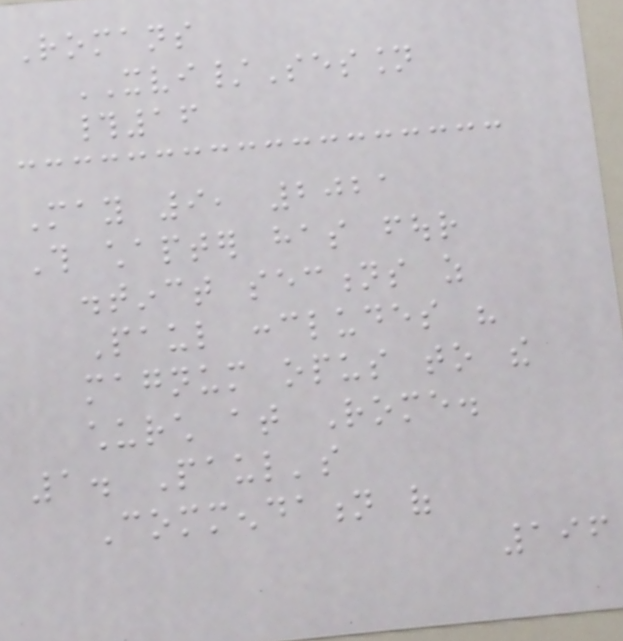Romans
XVI/Session
#16
May 9, 2021
This chapter has four
distinct sections as
Paul concludes his
magnum opus to the
church at Rome.
1. Paul's
Commendation of
196
